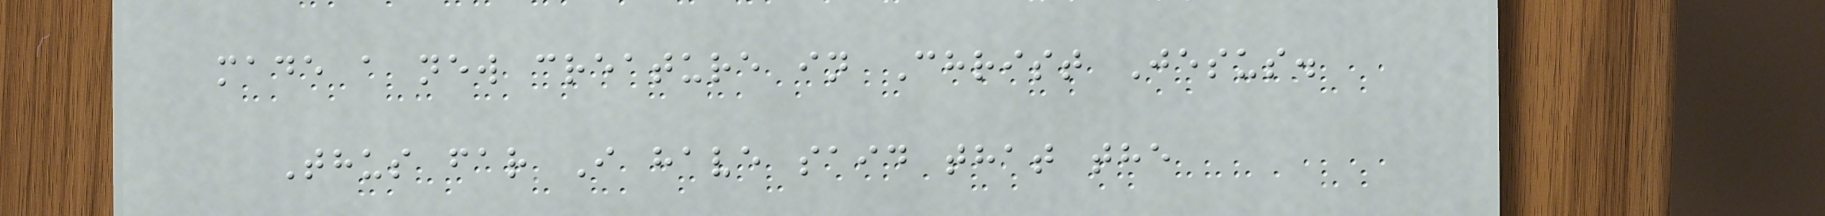made a new creature in Christ Jesus.
Thus far I have said that the
